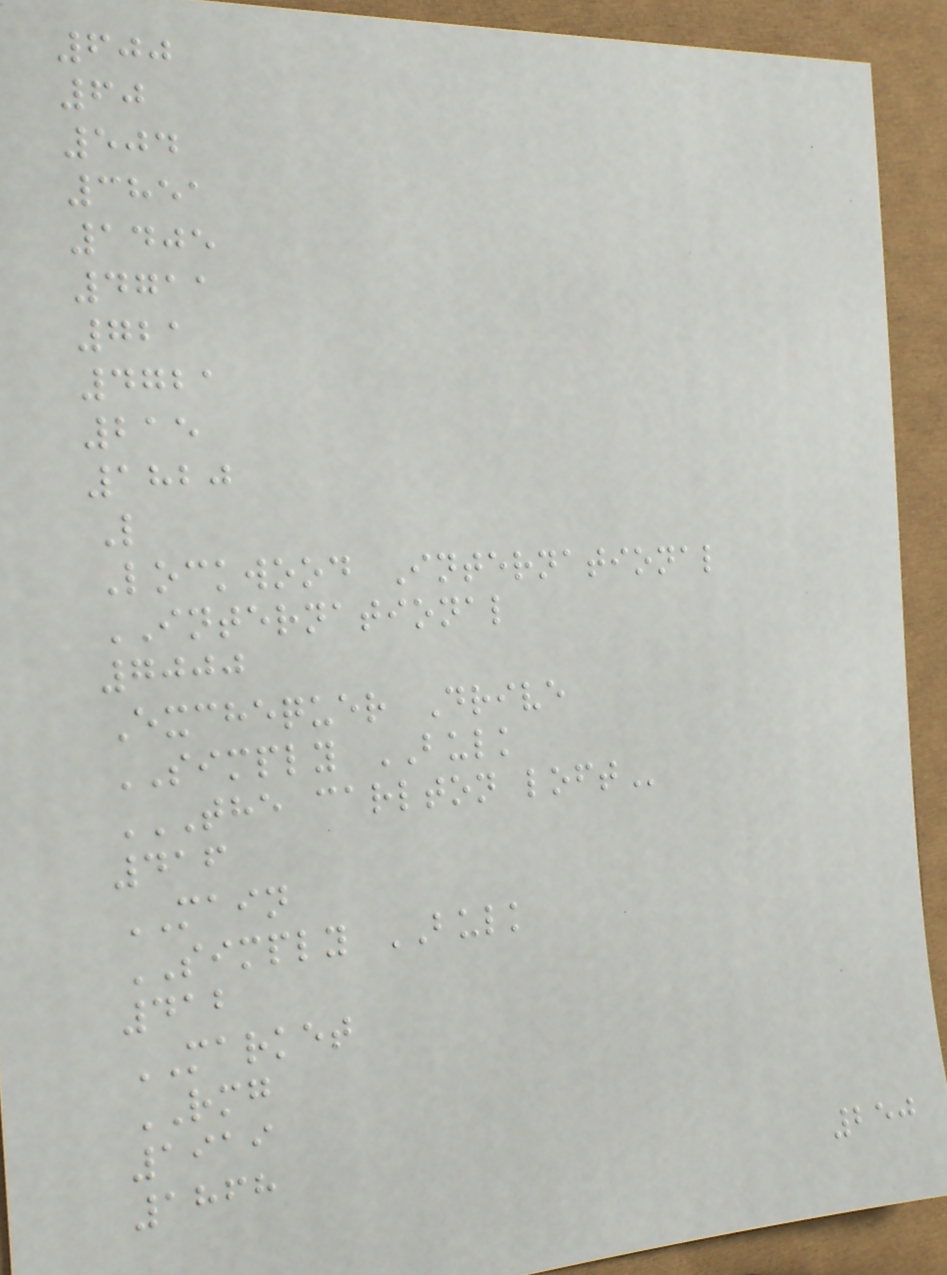600
60
504
3851
1405
4711
721
4721
215
1820
L
Lockwood International
INTERNATIONAL
7000
Exchequer Drive
SIMPLY BULK
THE CARLTON LOFT
416
MAIN
SIMPLY BULK
412
MARKET
RMG
1919
1868
250
